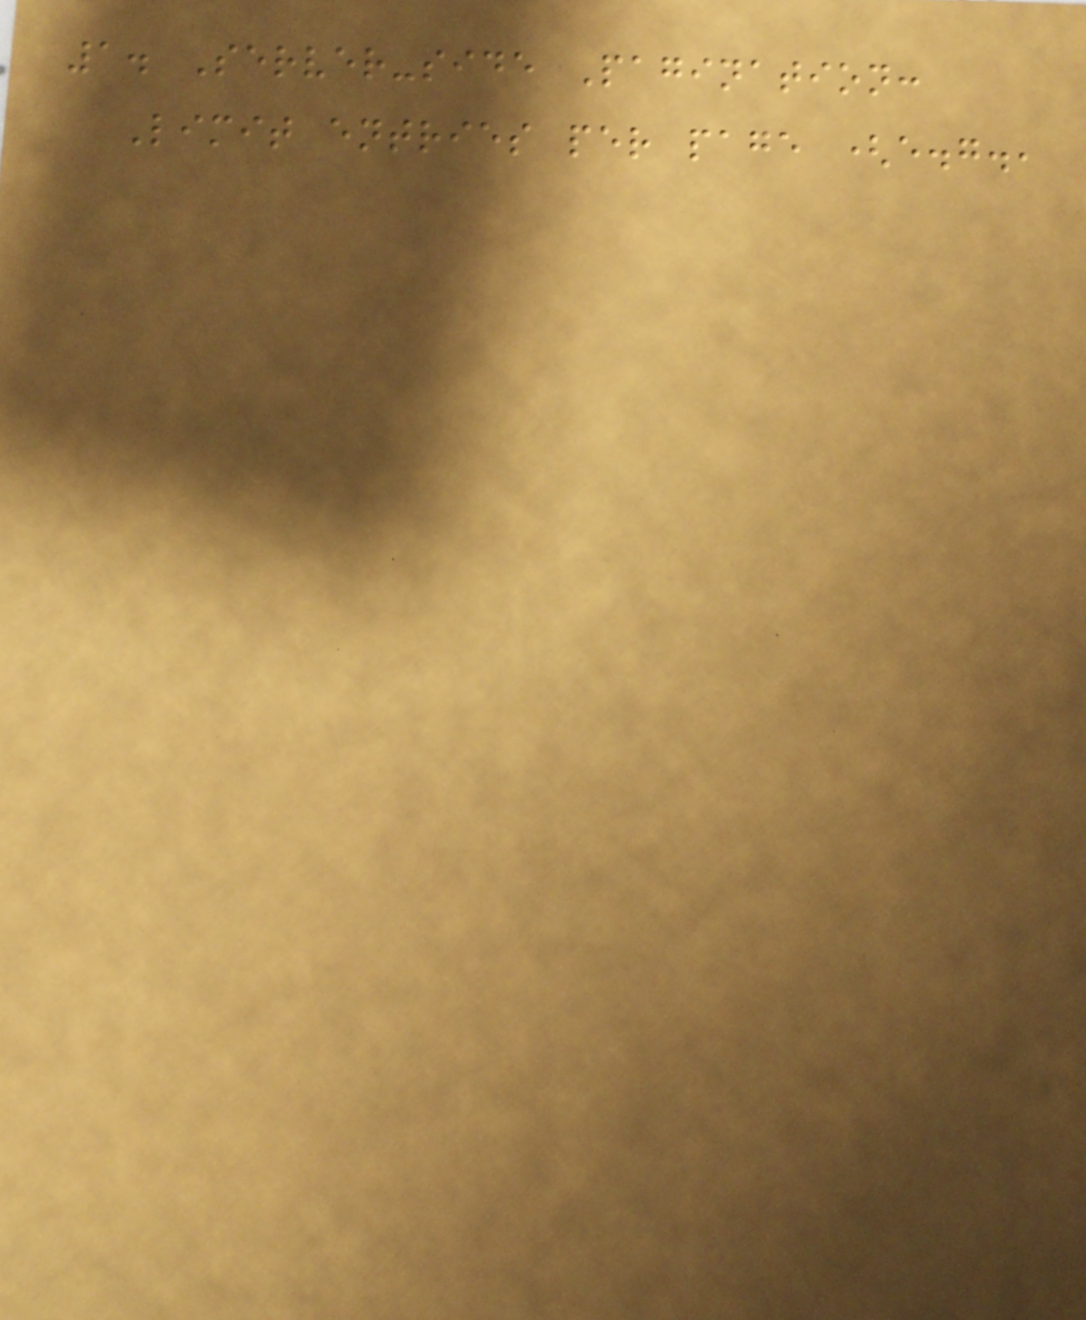1. Server-side Pagination:
Limit entries per page (e.g.,
